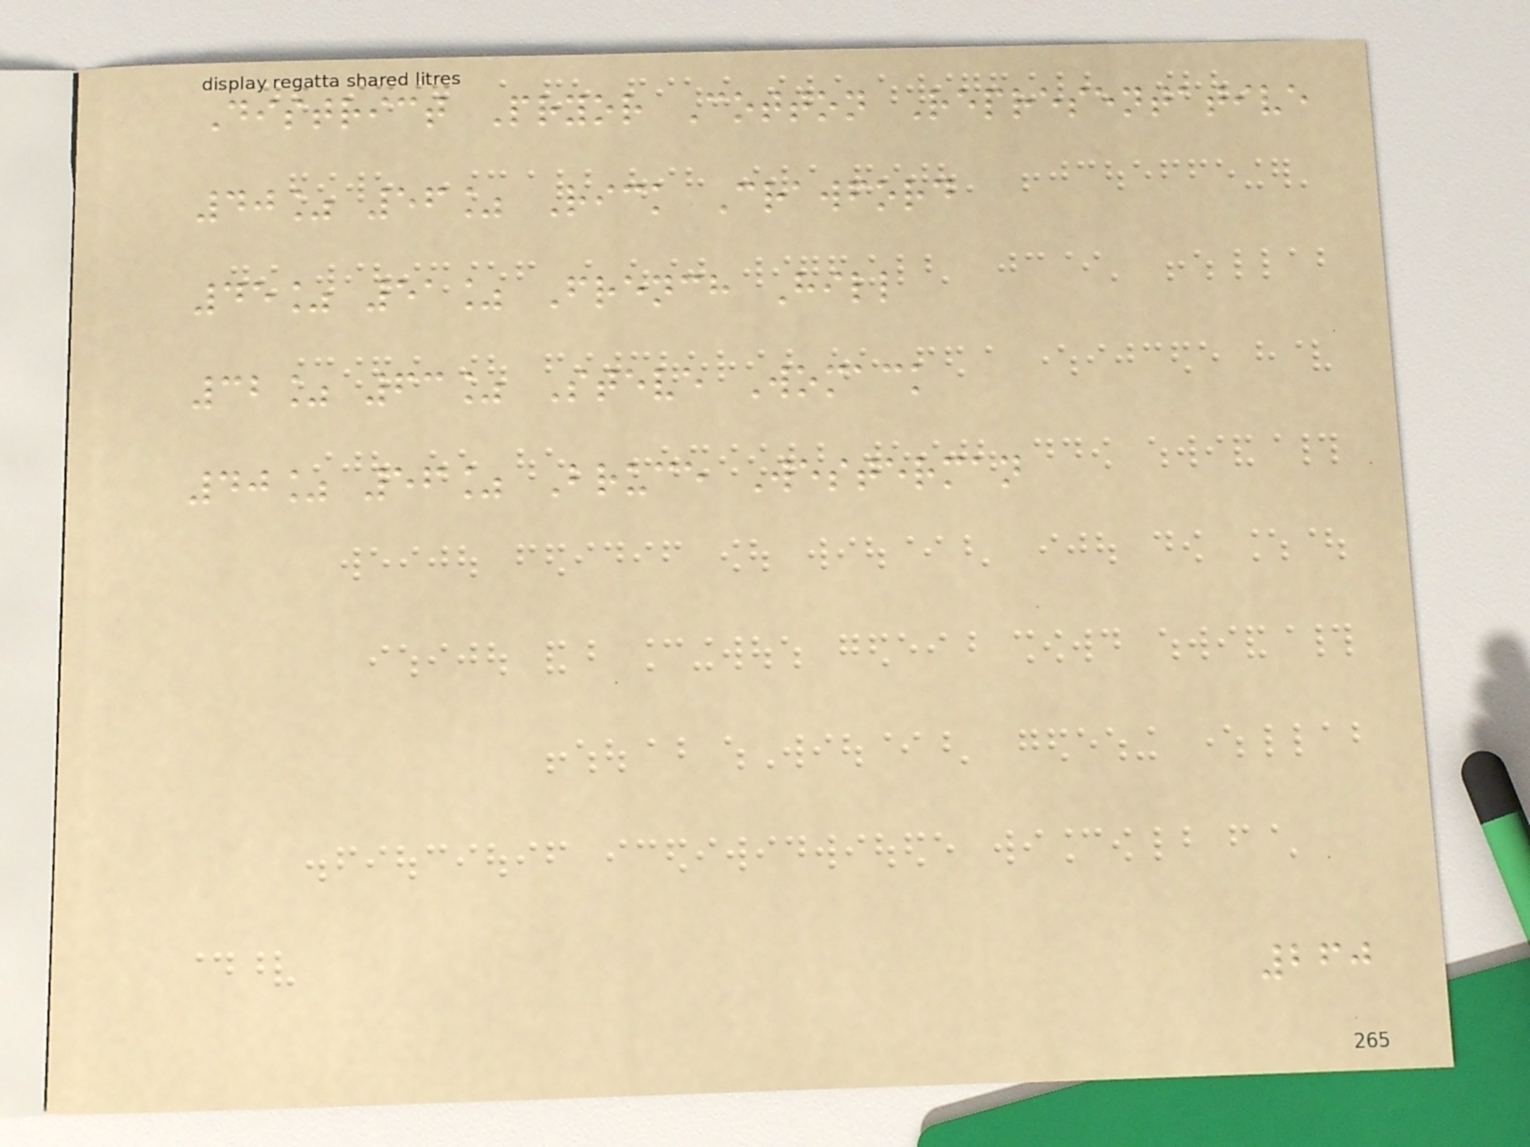District Pryor Cotton Representative
40% 56% Rick Crawford
45% 51% French Hill
32% 63% Steve Womack
40% 56% Bruce Westerman
260
